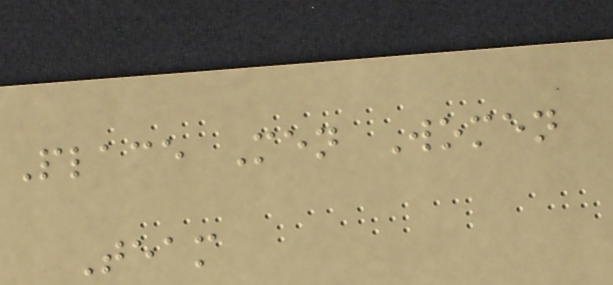Place Men Women
Team
